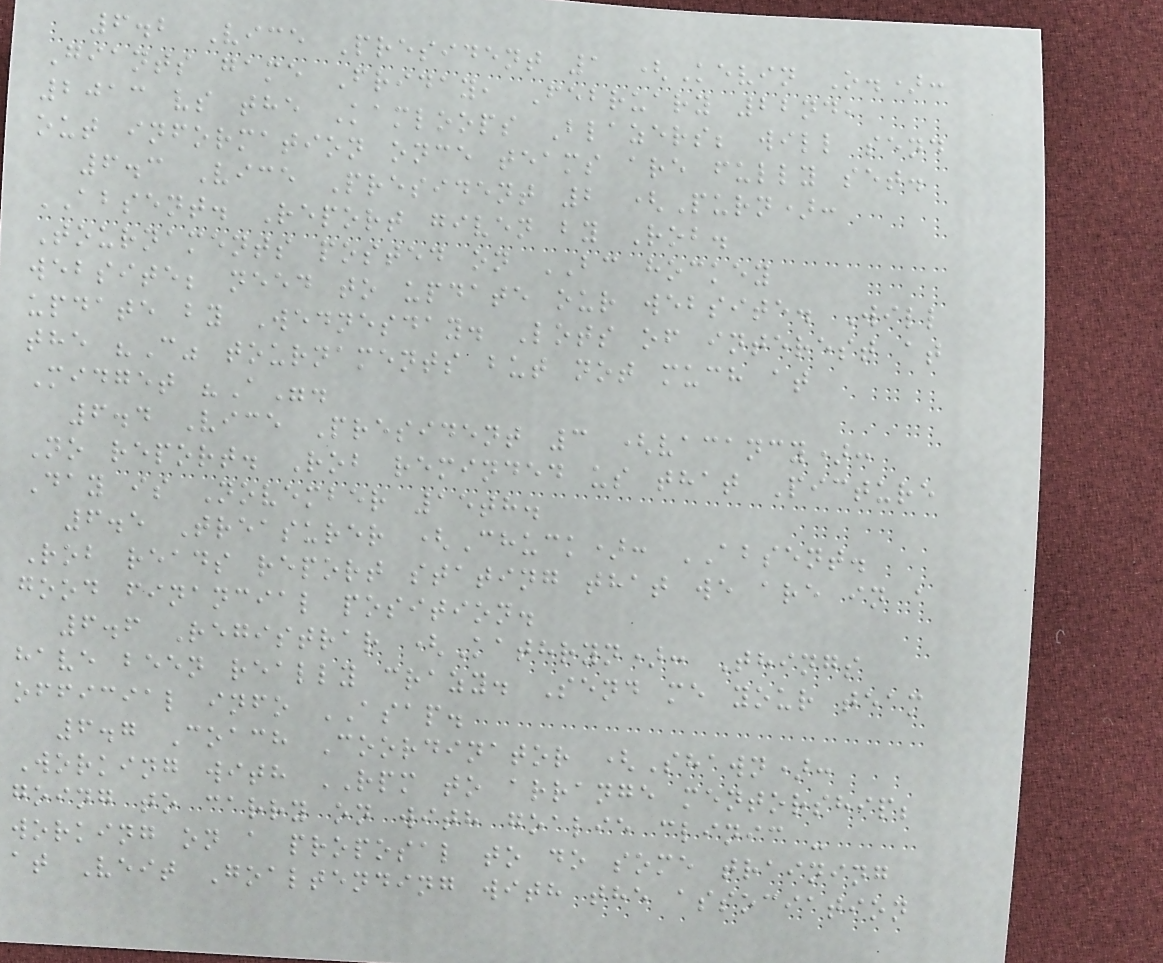6.2 Vice President 1 (Kevin O.):
Giants game Friday, February 22nd,
2013 vs the Kamloops Blazers; will send
out information once teams are fully set.
6.3 Vice President 2 (Purn):
ABSENT. Report given by Rob.
Tournaments posted on BC hockey
website; need to update our website. Will
update by Wednesday. Lots of interest at
the "C" tournaments but not much at
Midget "A".
6.4 Vice President 3 (vacancy):
No report. Rob reminded us that Picture
Day is November 15th.
6.5 Treasurer (Chuck): ABSENT.
Rob reads report stating that we are in a
good financial position.
6.6 Registrar (Kathryn): Things
have been really crazy. Send me your team
official info ASAP.
6.7 Coach Coordinator (Shawn):
Working with RPM to arrange mentorship;
going to carry on with goalie clinic -
working on a proposal to do some training
at Veit Goaltending with the association
